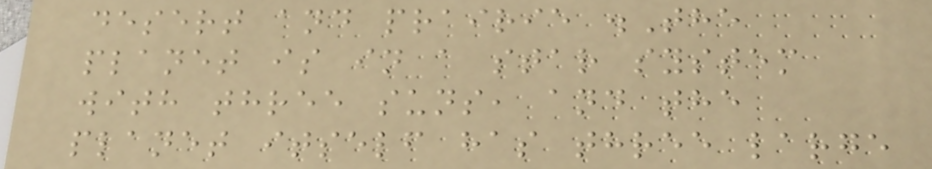desert and prairie .The
planet is in a star system
with three suns, and the
planet itself has three large
